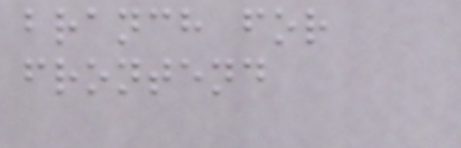branch for
frontend
